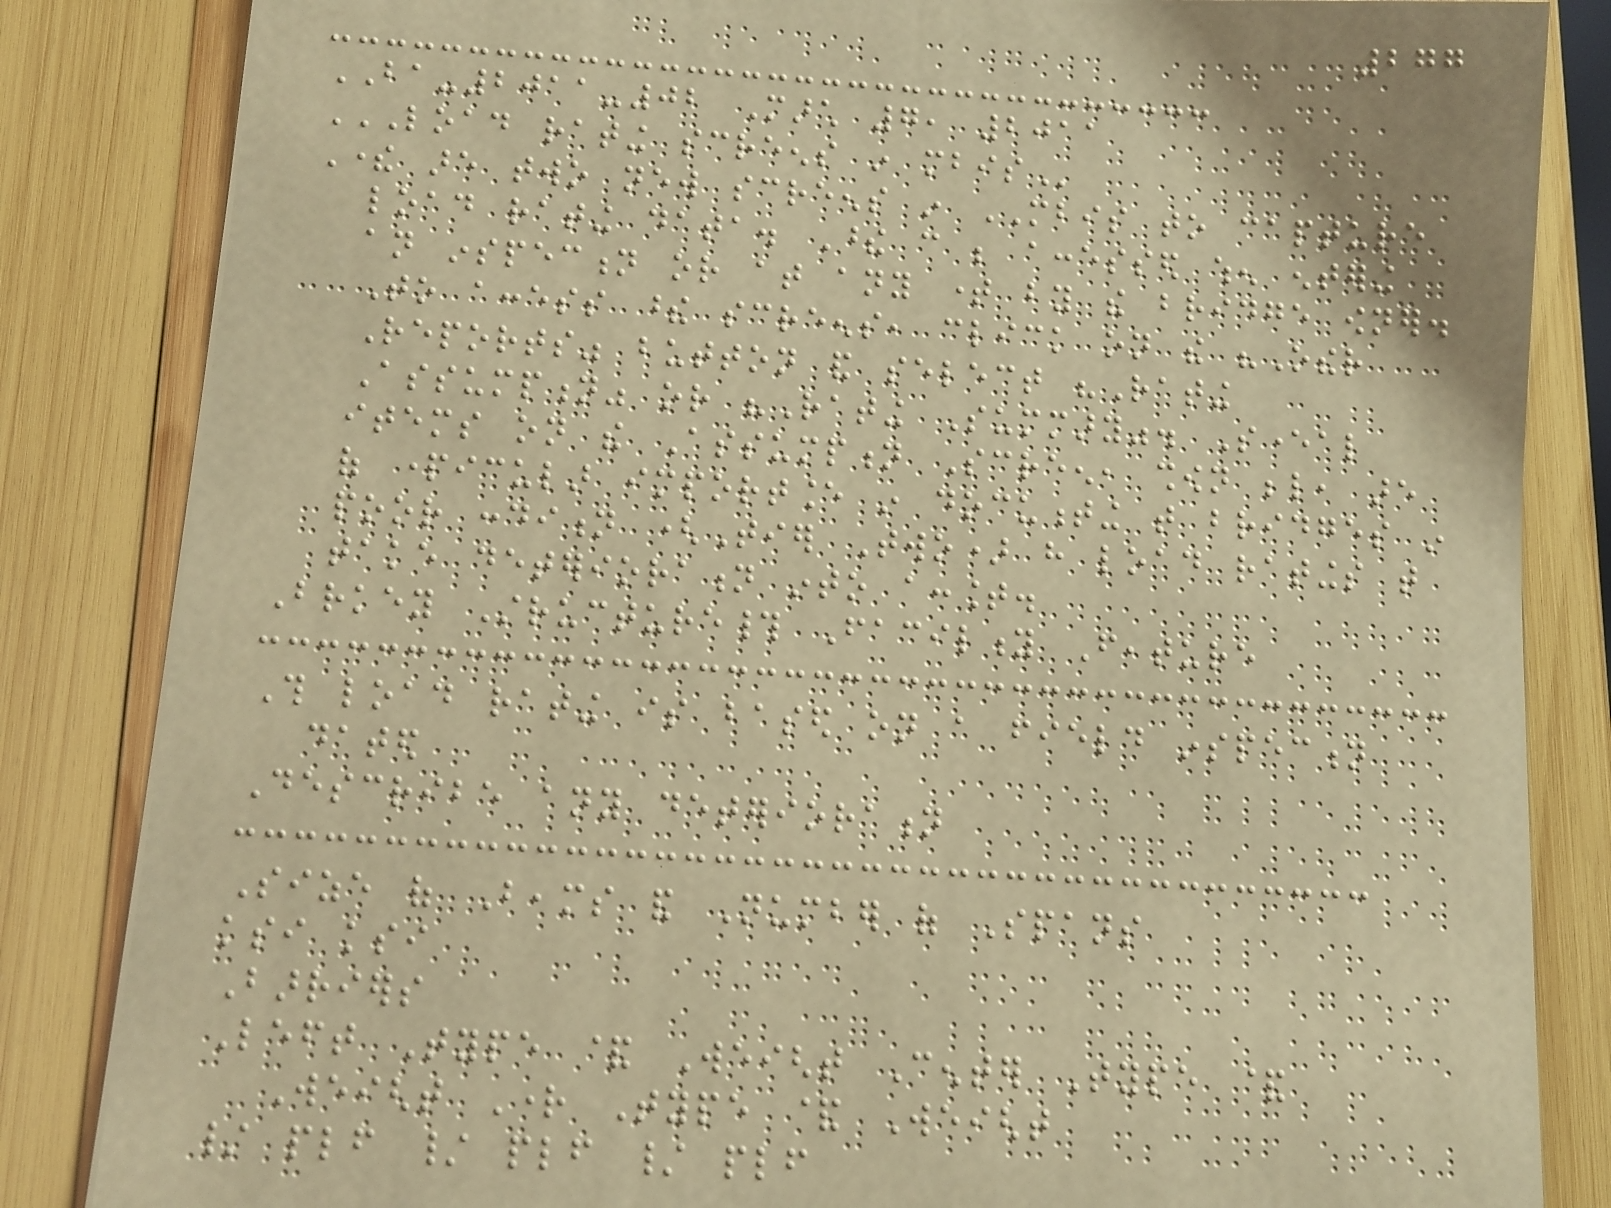277
BA-2011-02 March 7, 2011
LOAD RATING SCREENS IN MBIS
There are two new screens in MBIS to capture
load rating data. These can be accessed when entering
an inspection or at any time by the bridge owner.
To access these screens, click on the "Other
Reports" button and select "Rating
Assumption" or "Rating Summary". Several
items on the Assumption Screen, shown below, are
of particular importance in documenting that bridges in
poor condition (Tier Two) have load ratings that
take deterioration into account.
Brkey Structure# Facility Feature
This load rating is based on a field inspection
dated
Describe any deterioration
Size of Beams and Number of Spans
ksi ksi
Barriers
Left Type & Weight Center Type &
Weight Right Type & Weight
/ plf / plf / plf
